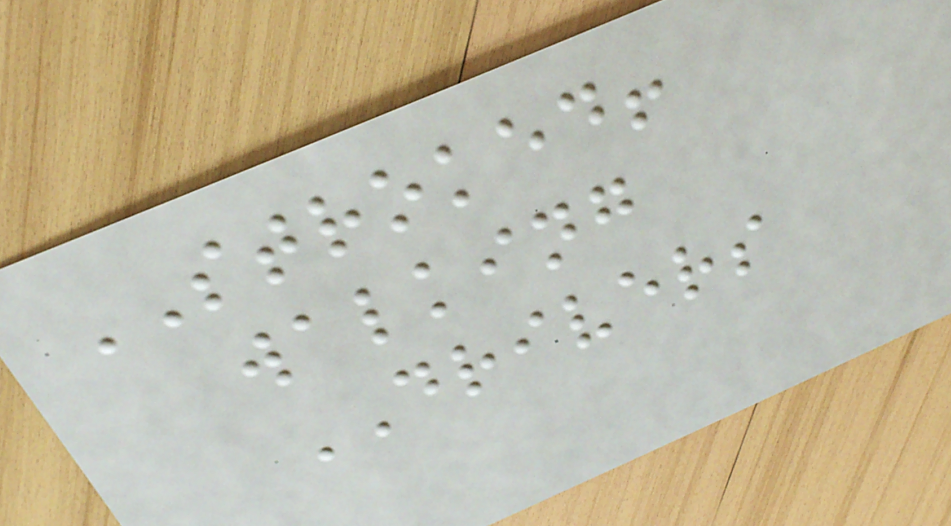STROKED!
walking
DRIVERS
